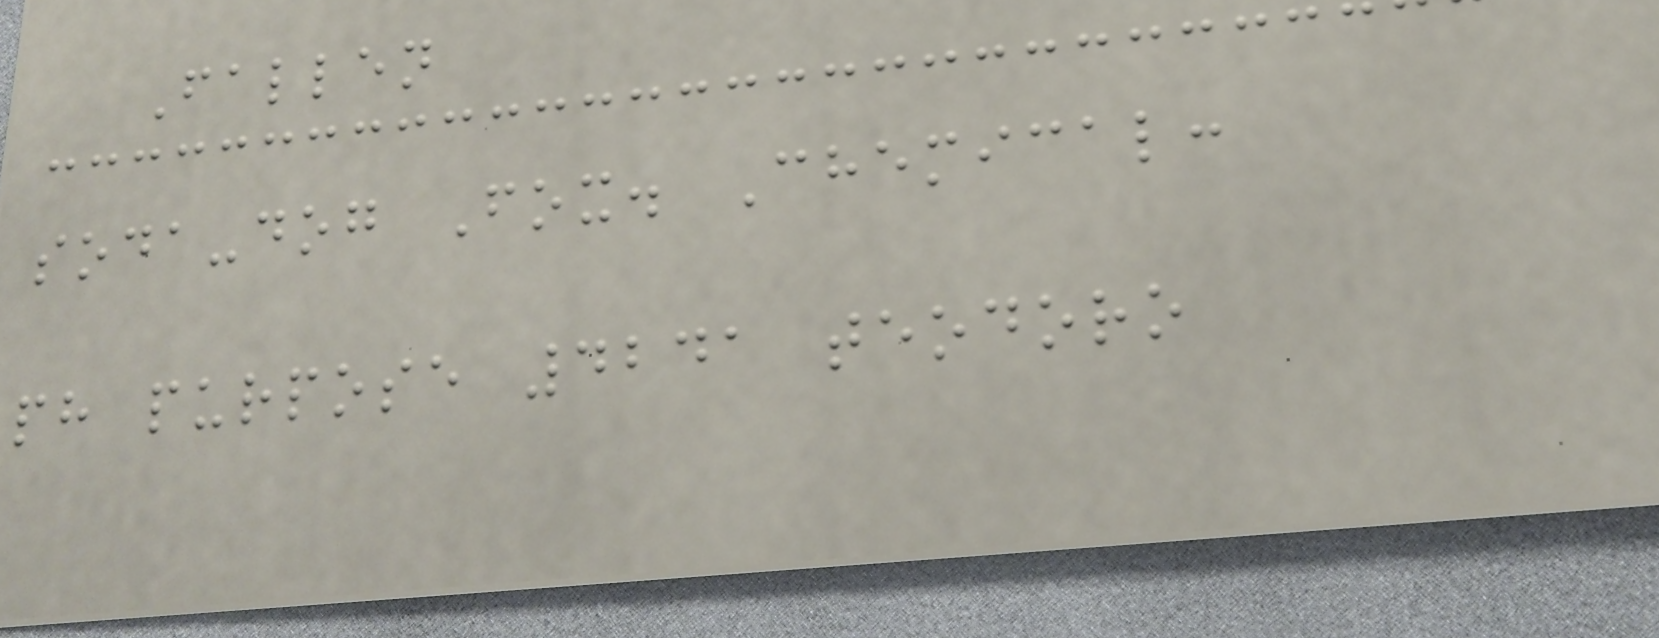Fallen
soda-dog Fox. Chemical:
ph purpose 4241 teodoro
